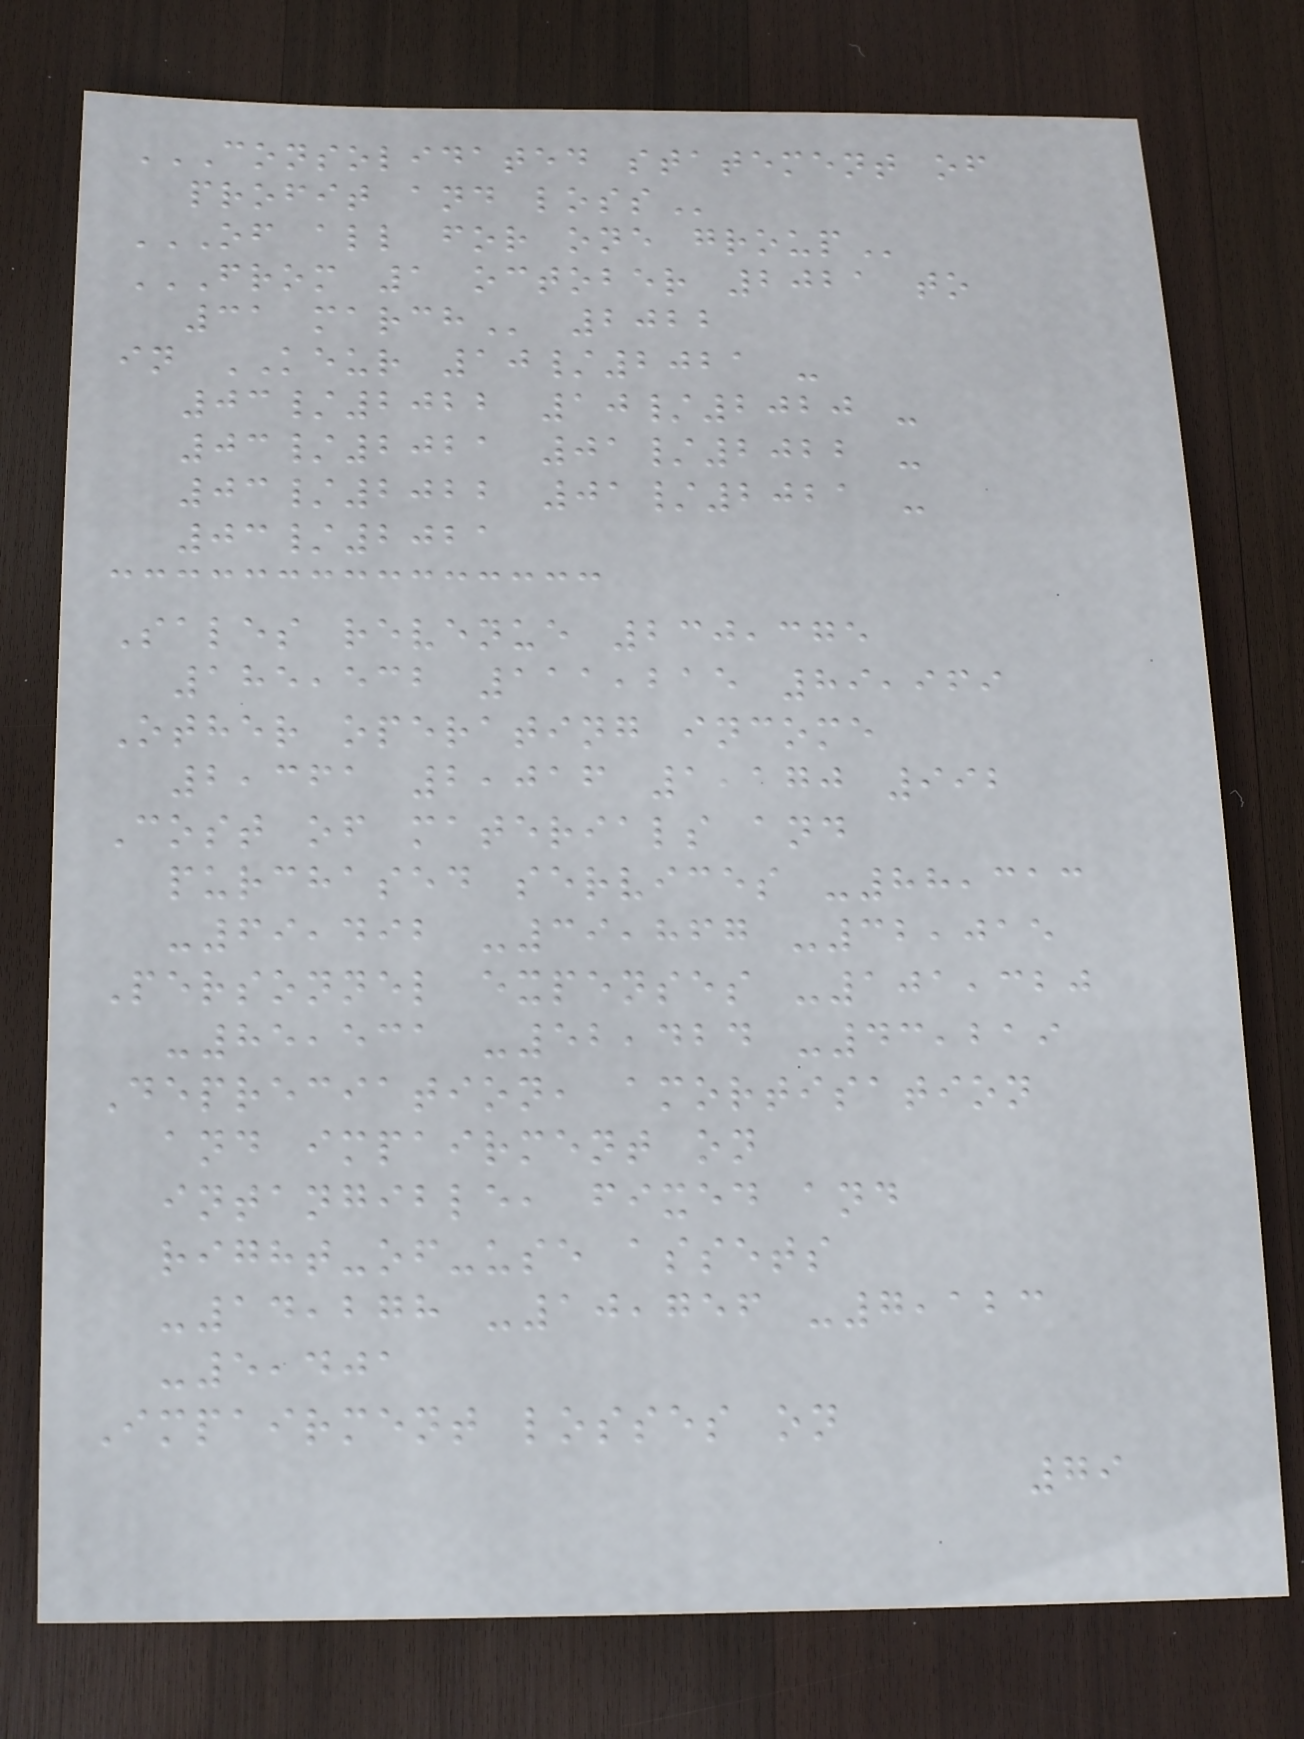CONSOLIDATED STATEMENT OF
PROFIT AND LOSS
OF ALL FOR ONE GROUP
FROM 1 OCTOBER 2021 TO
31 MARCH 2022
in KEUR 10/2021 -
03/2022 10/2020 -
03/2021 01/2022 -
03/2022 01/2021 -
03/2021
Sales revenue 230,375
185,532 111,215 89,969
Other operating income
2,361 2,016 1,170 992
Cost of materials and
purchased services -88,313
-69,492 -39,867 -32,015
Personnel expenses -101,320
-85,531 -52,424 -43,219
Depreciation, amortisation
and impairment on
intangible, fixed and
right-of-use assets
-14,278 -10,756 -7,123
-5,401
Impairment losses on
79
